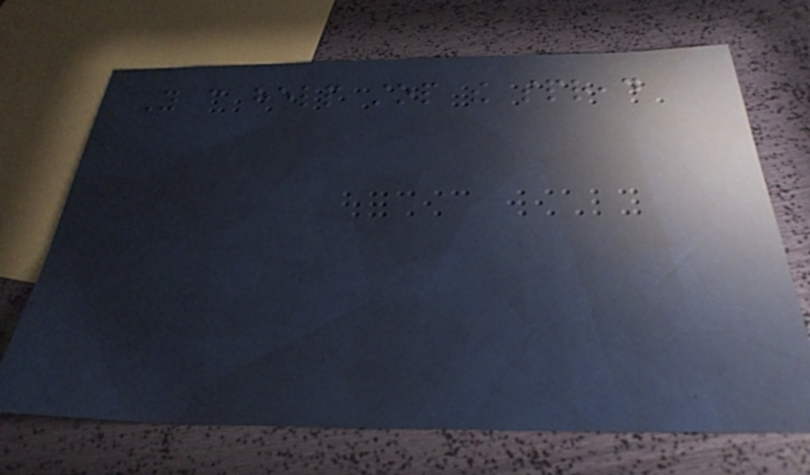You can help stop the spread
